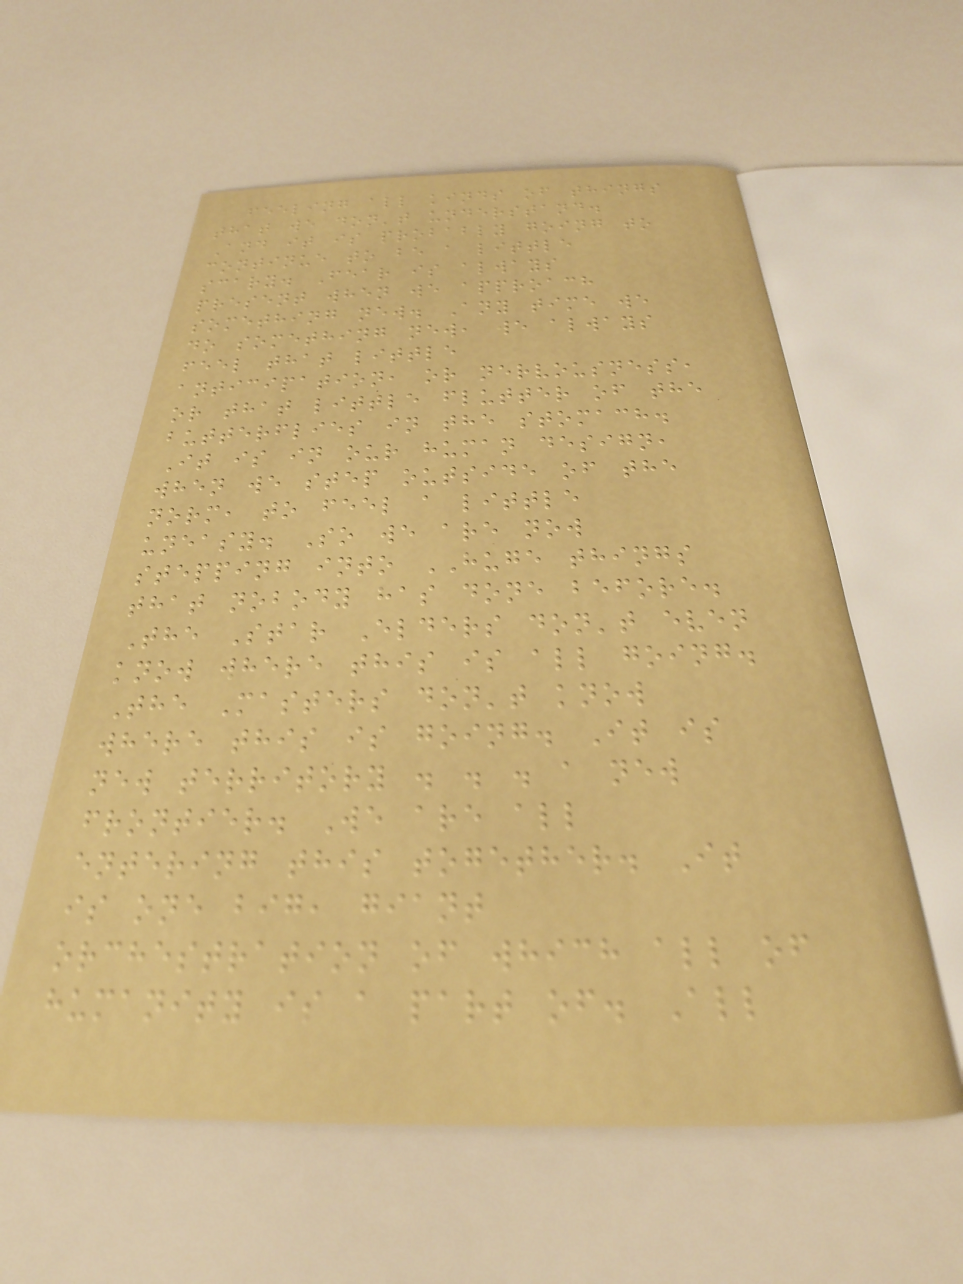feeling all kinds of things
that we don't understand.
And it is probably going to
continue to be a little
scary. Fear is always
present when we approach
something new. Any time we
do something new, we always
feel that little
anticipation, or nervousness,
or that little flutter of the
butterflies in the stomach.
It is in our human design,
when we step outside of the
norm, to feel a little
uneasy. So we are now
stepping into HUGE things
that nobody has done before.
The Star Elders don't even
know where this is all going.
The Masters don't know
where this is going. It is
new territory . . . a new
frontier. We are all
entering this together. It
is one big, giant
orchestration of which all of
humanity is a part of. All
